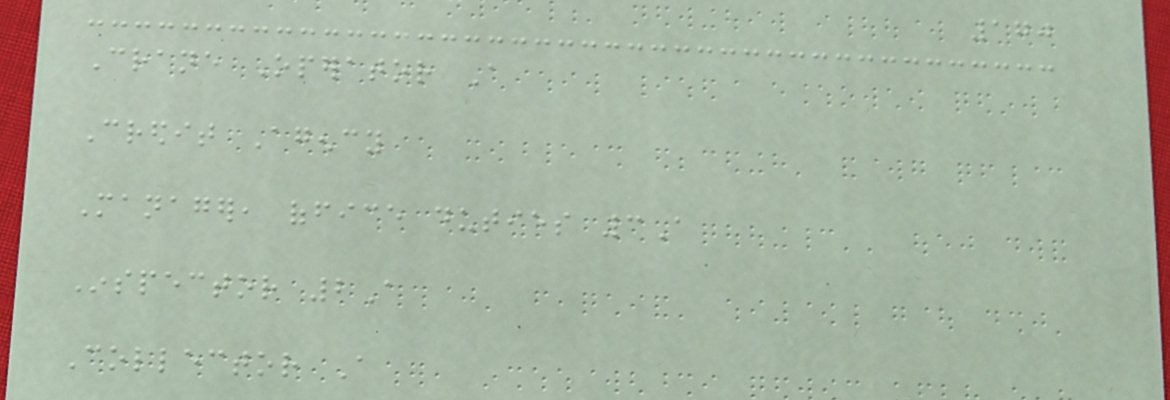170
Crane Operator A
Credit Agency
Manager, office duties 3A
Inspector 2A
Collector A
